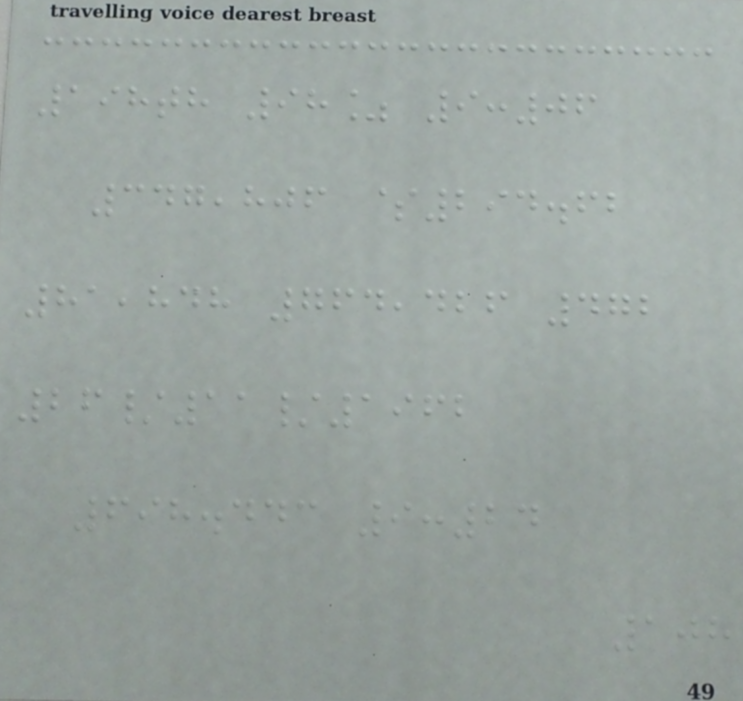198th 98% 9:06
347,806 $294.62
81,848 764,426 472
26/11/1962
698.443 9:24
108
